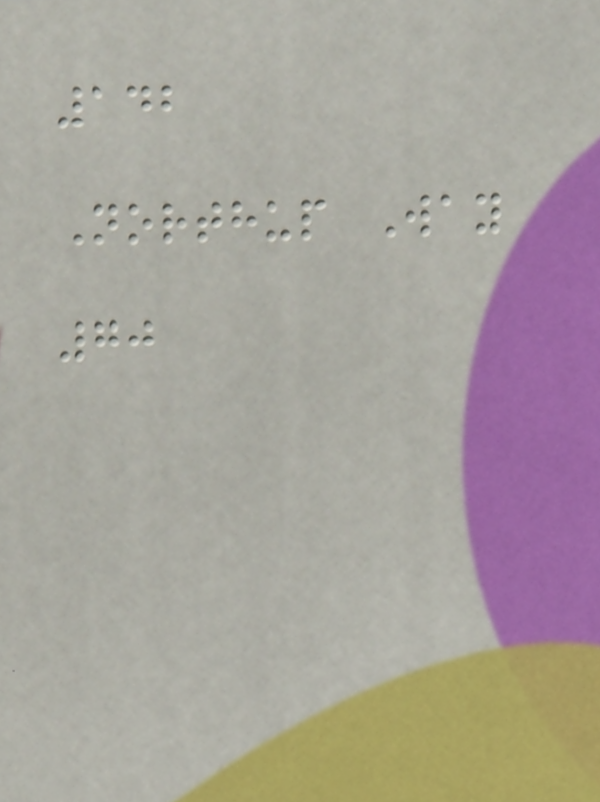142
Northup Way
70
